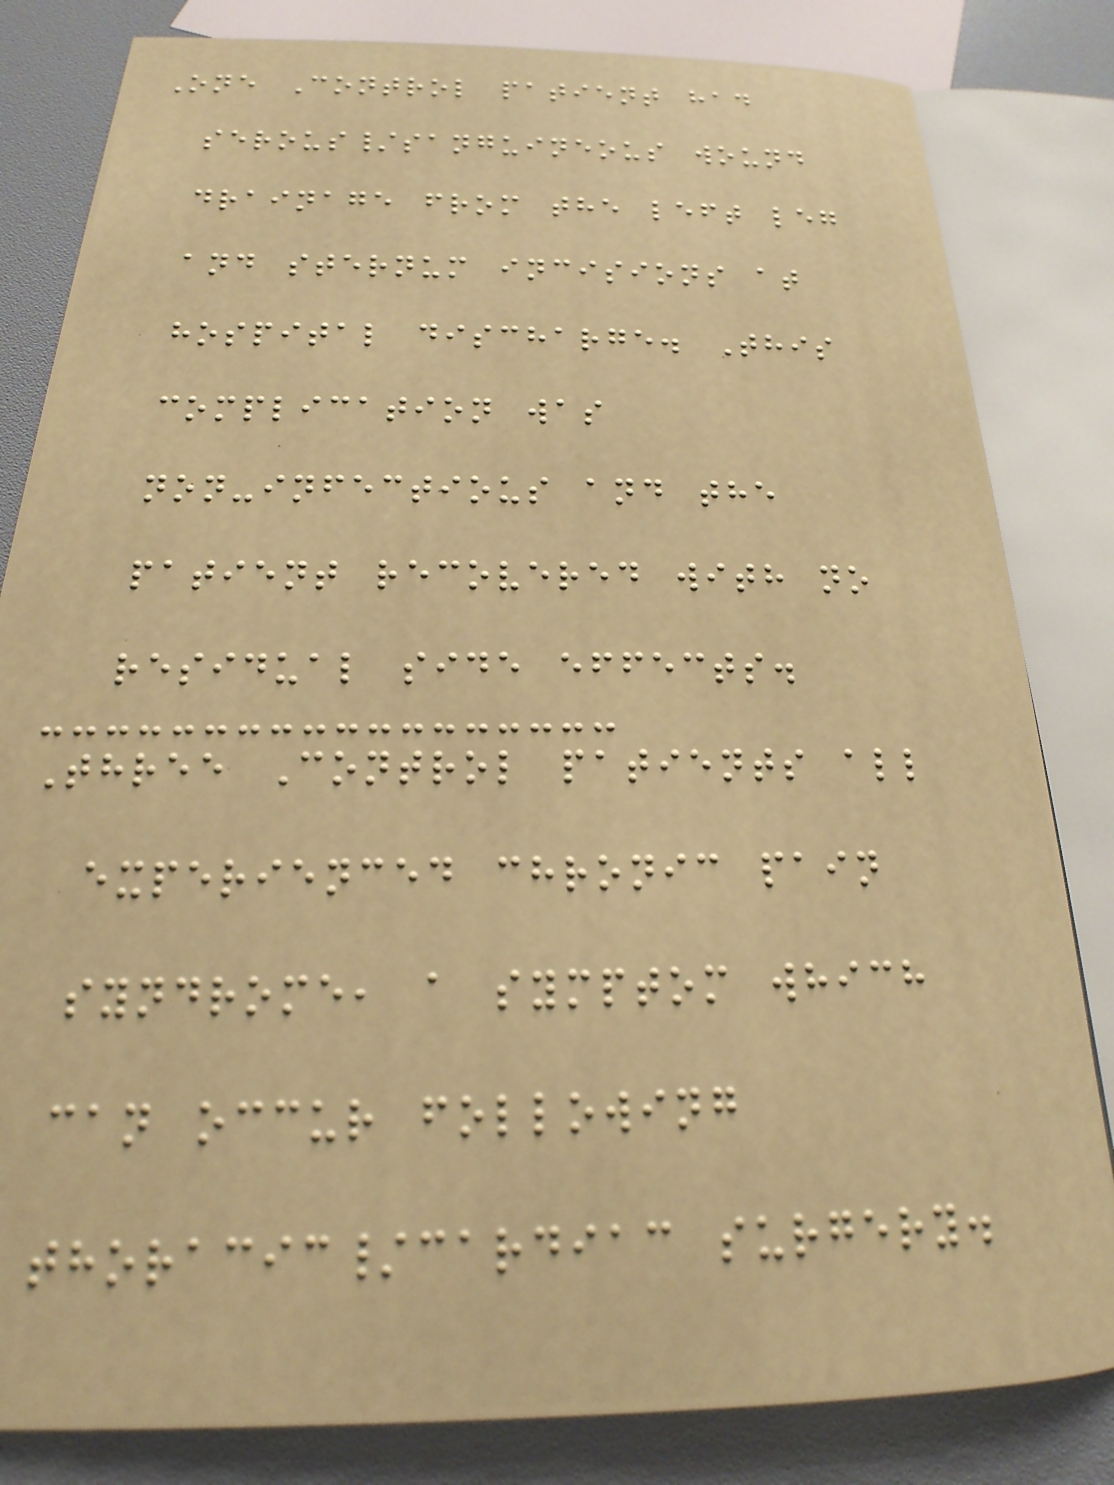One Control patient had
serous/sanguineous wound
drainage from the left leg
and sternum incisions at
hospital discharge. This
complication was
non-infectious and the
patient recovered with no
residual side effects.
Three Control patients all
experienced chronic pain
syndrome, a symptom which
can occur following
thoracic/cardiac surgery.
